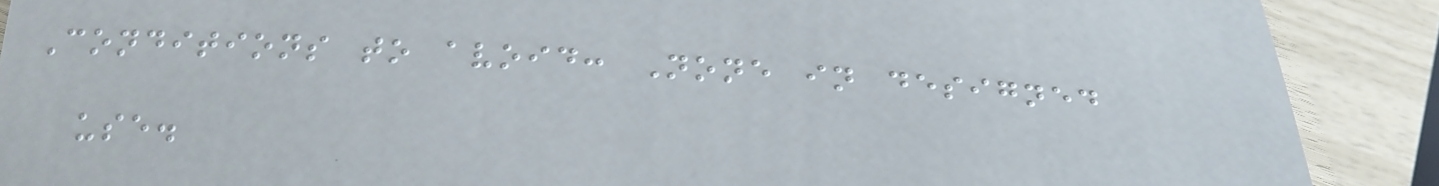Conditions to avoid: None in designed
use.
